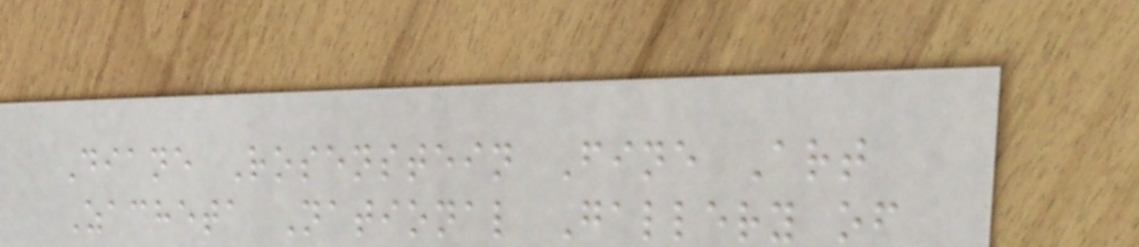Diane Rosenstein Fine Art
Zacheta National Gallery of
